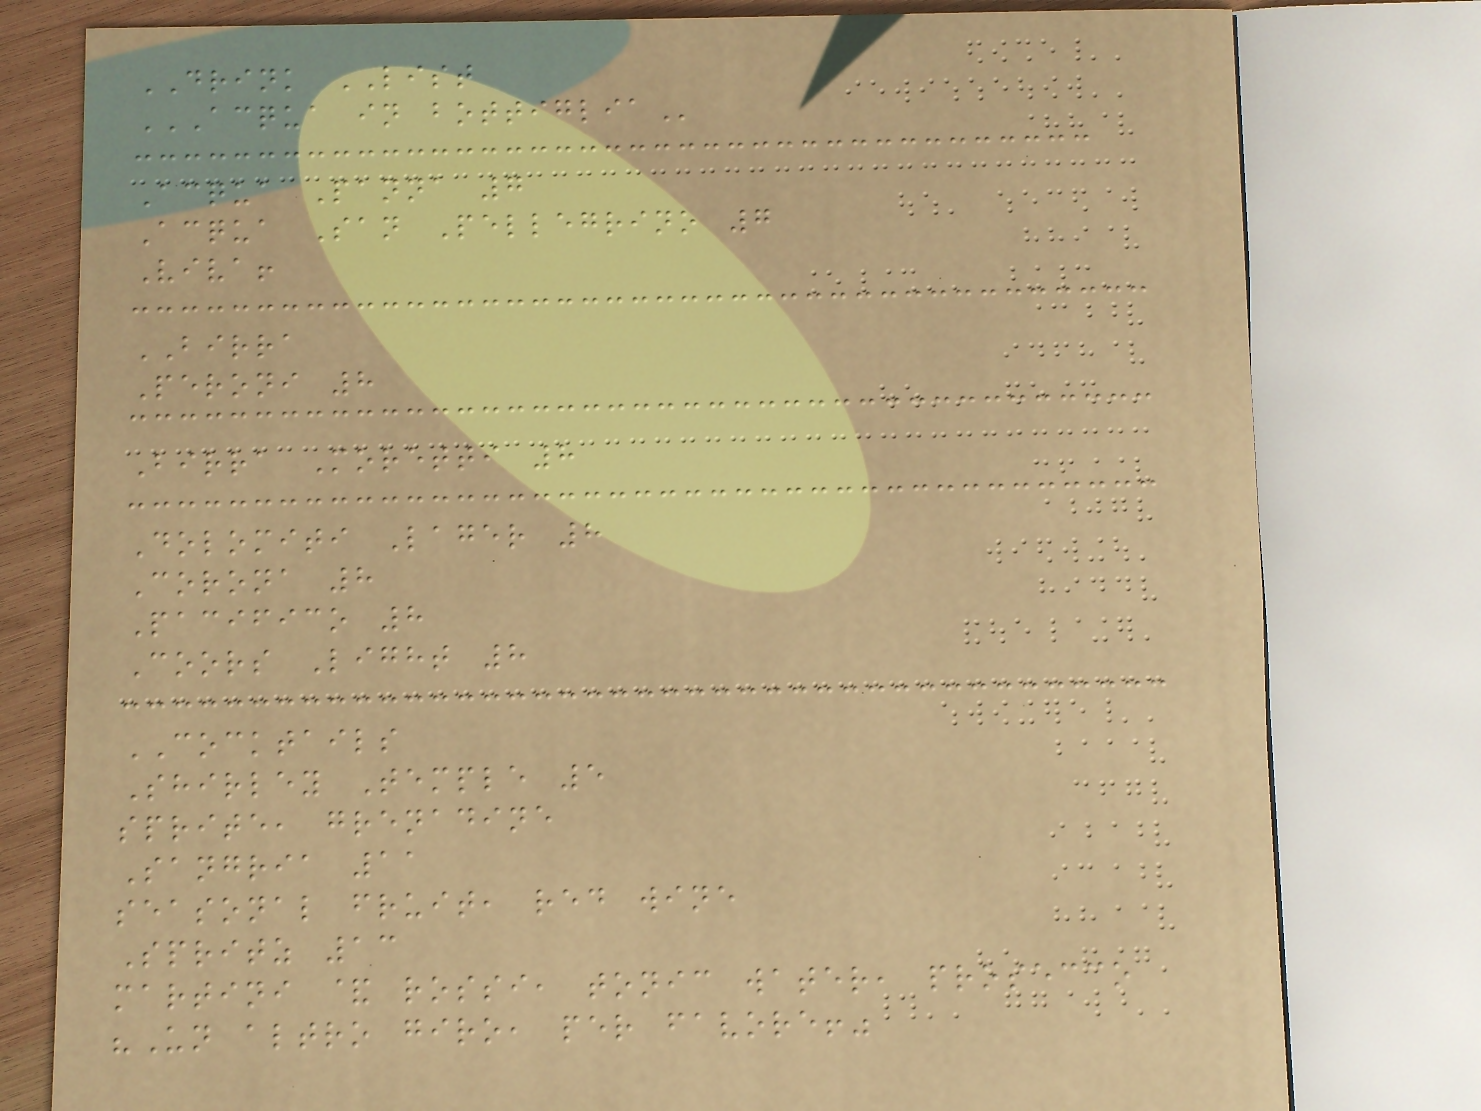DRINK LIST
ACQUA IN BOTTIGLIA
Acqua Panna 7
Acqua San Pellegrino 7
Viva!
BIRRA
Peroni 8
Birra Moretti 8
Dolomiti Lager 8
Corona 8
Pacifico 8
Coors Light 8
COCKTAILS
Shirley Temple 5
sprite, grenadine
Sangria 11
seasonal fruit, red wine
Spritz 13
martini & rossi, tonic water, prosecco
"Un altro giro, per favore!"
